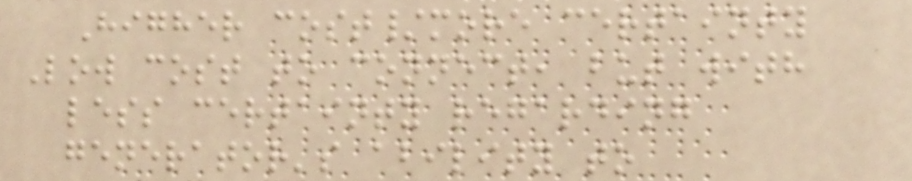Higher cost/more certainty
Low cost to connect, but with
less certainty regarding
generator's ability to
